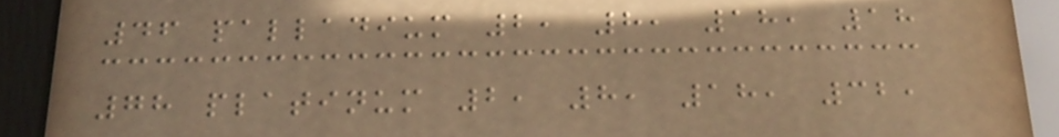46 palladium 2, 8, 18, 18
78 platinum 2, 8, 18, 32,
